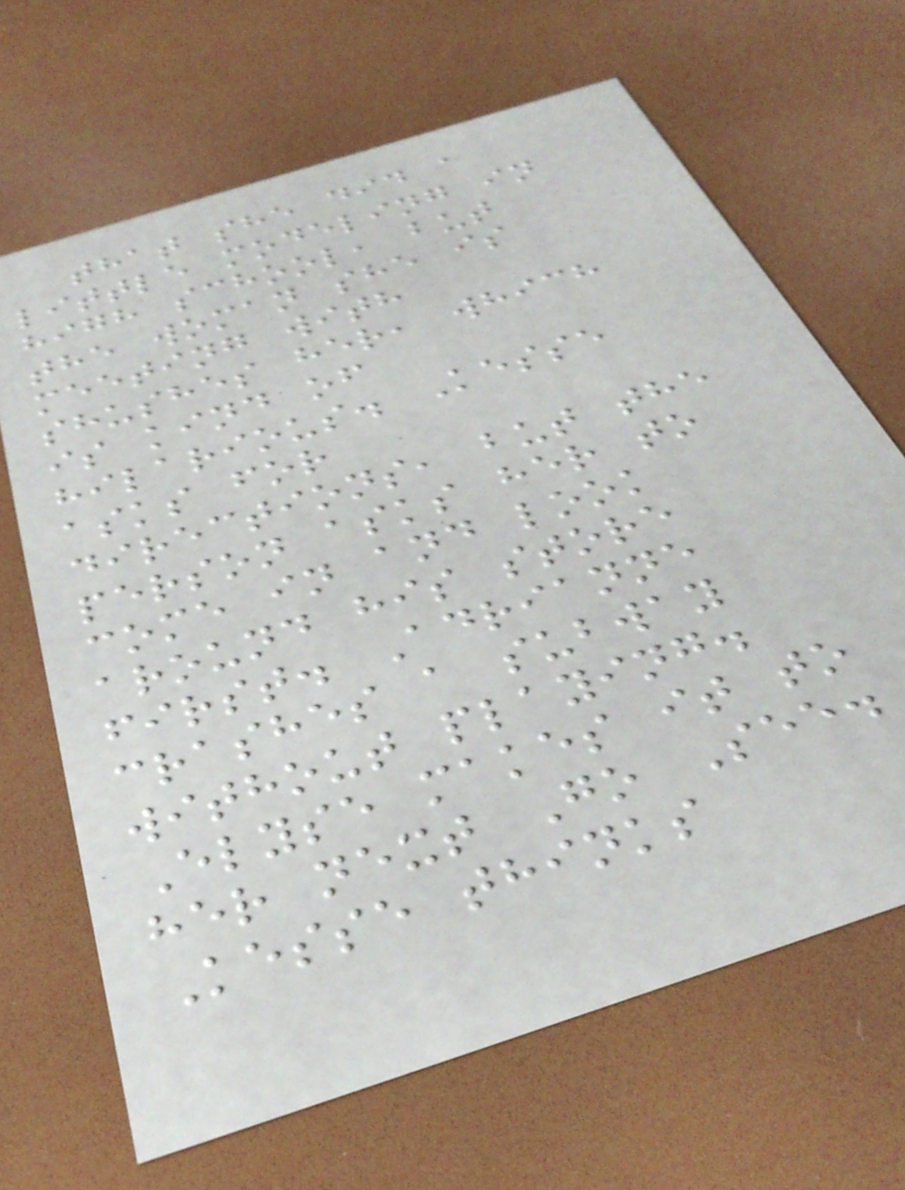that she did a
little modeling in
high school, but
the woman she is
meeting with
shushes her, which
is kind of
hilarious. Kesse
asks for
directions, but the
person asks her to
come in and look
around his store
first. Adrianne
crashes a subway
without playing.
Elyse makes it to
her next Go See.
Kesse thinks
